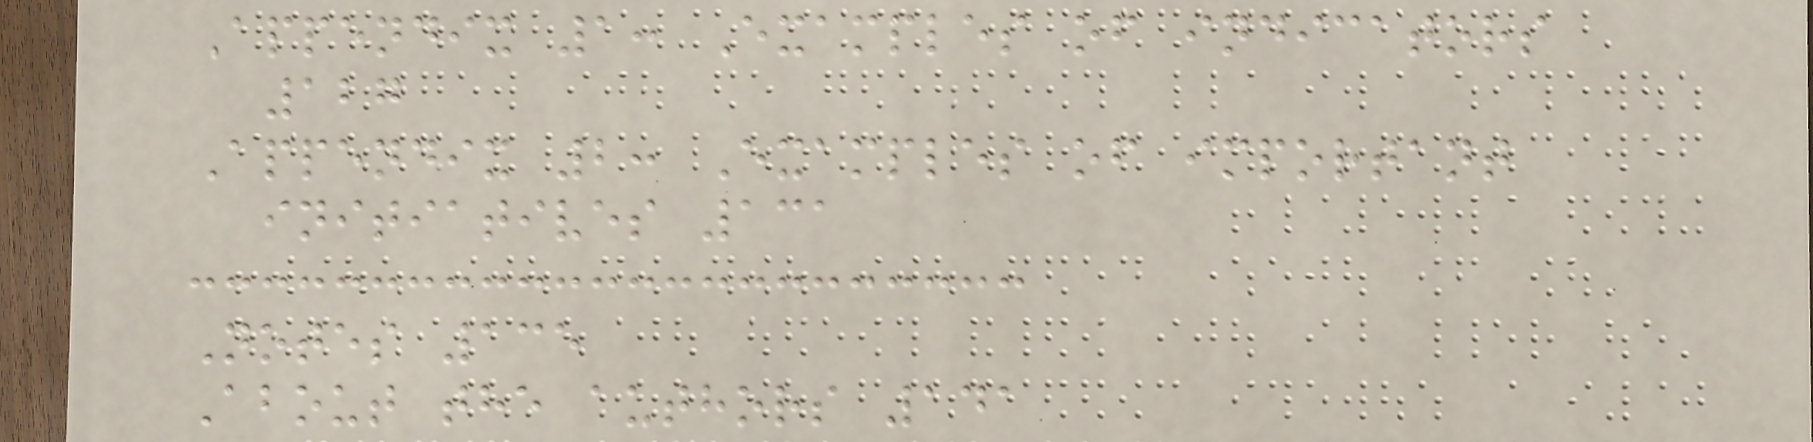Appendix 1: Examples of indicators
127
Appendix 2: Examples of important
initiatives 131
Notes 135
About the authors 141
